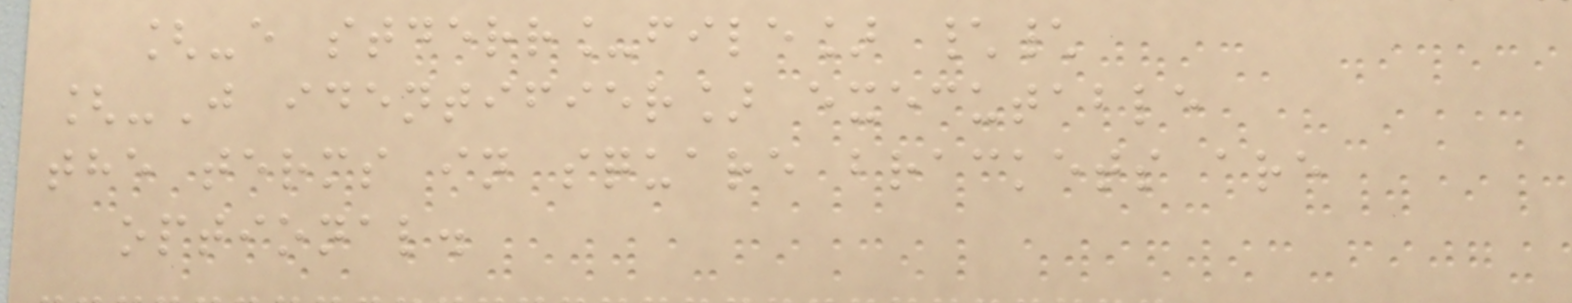[-e stderr_file] \\
[-J identifier] executable
the terms in square brackets are
optional.
